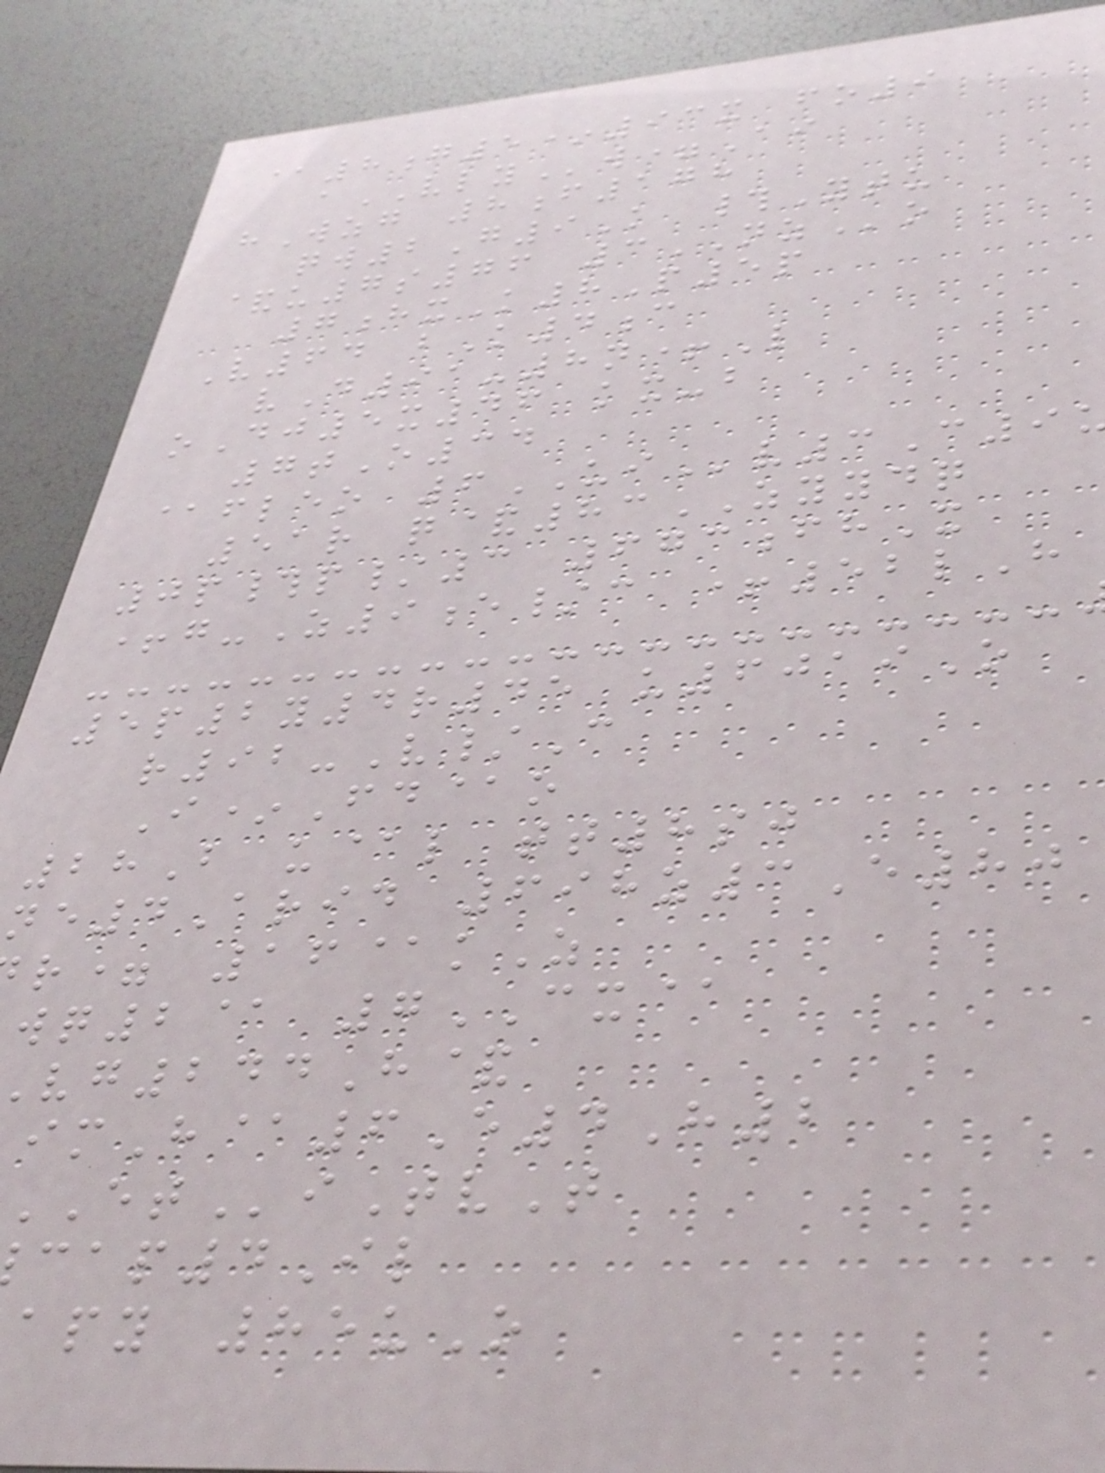@8g5*93x fo9
aVLYw=Ai
hWzg 8f178
qw2G9K #Ytu
&u7s76 3NZo
7hxK8P5p
V64 bK4c
vD91-8n+L
oDj5x46 kx-b
7tO34
@fleo 6UIv3C9
51r q&83ZYYDQ
0p#p/3 673fhX
+g-Z9e/c +52lH
5p2y4r45 u6019O
r92-V/C
I*Fd@o
28B u@l tt8sj
ne4Arid 698z3E80
r= 16@kZ
wq2@ 7CX@
244H&
imH@6E4H2
ETiTvT
p4Il
py 85uO
